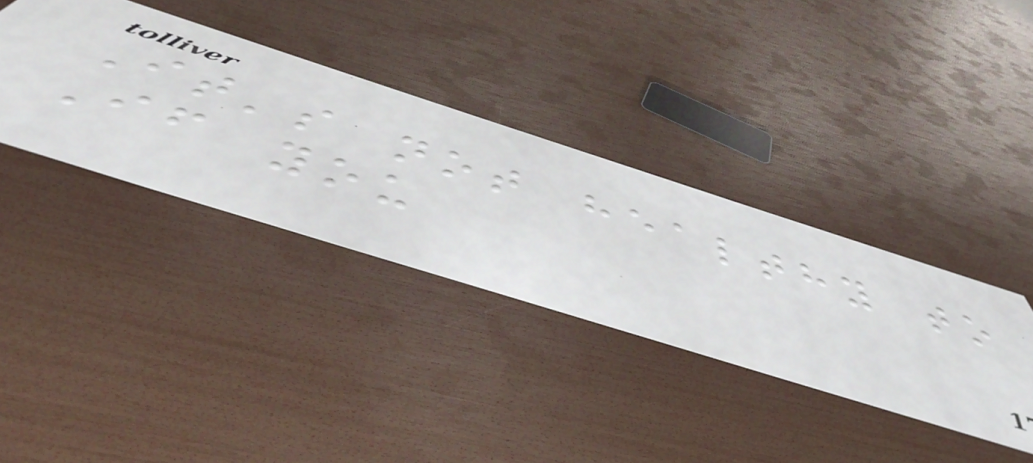It's not healthy to
If you
